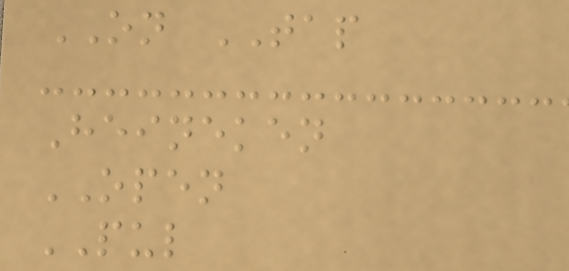ON TAP
Heineken
OPEN
PUL
